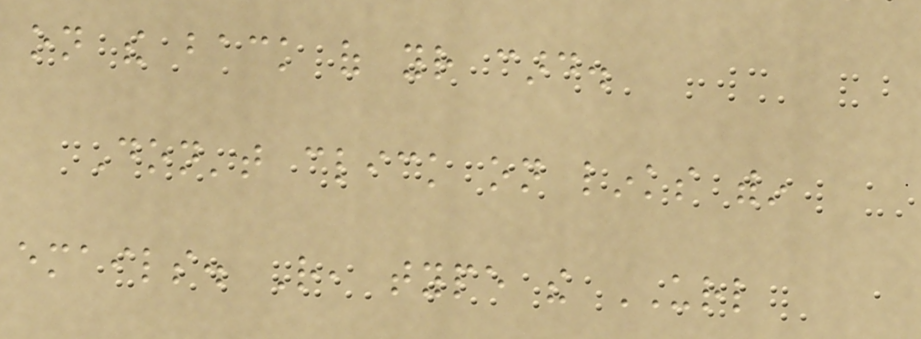on the back of your card.
Don't click on links within
emails. Rather, type the URL
